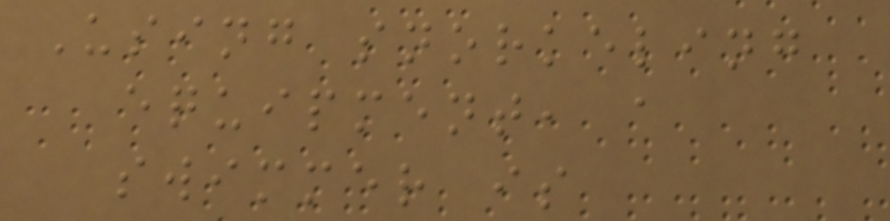Using snorkeling
equipment, a
swimmer is
